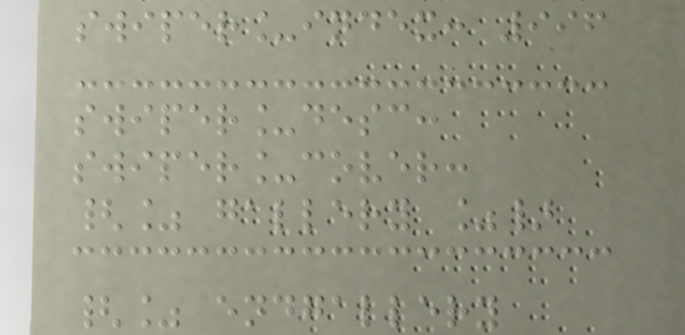swiper_index: 996
swiper_desc:
swiper_cover:
{% gallery %}
{% endgallery
